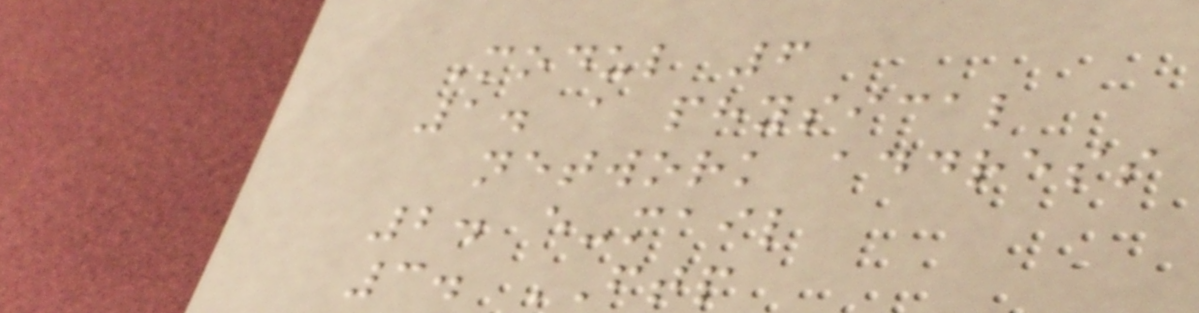Modul 6
1. a physical
network address
2. e-mail
3. FTP
